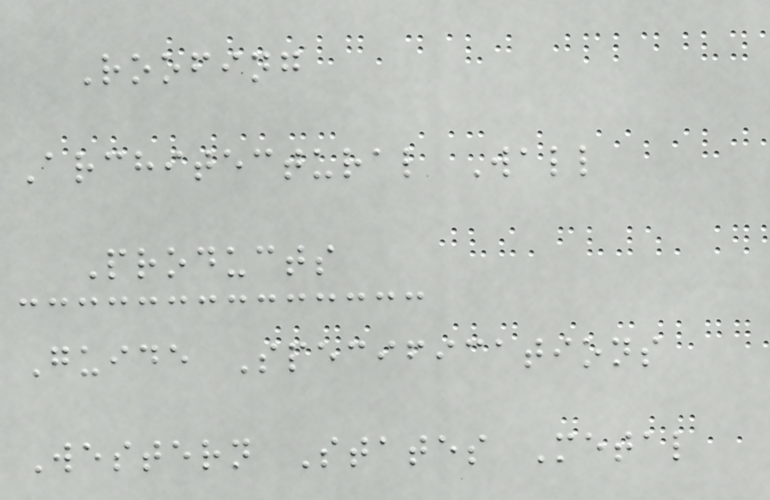Roofing
Architectural Wall
Products
Guide Specifications
Western States Metal
